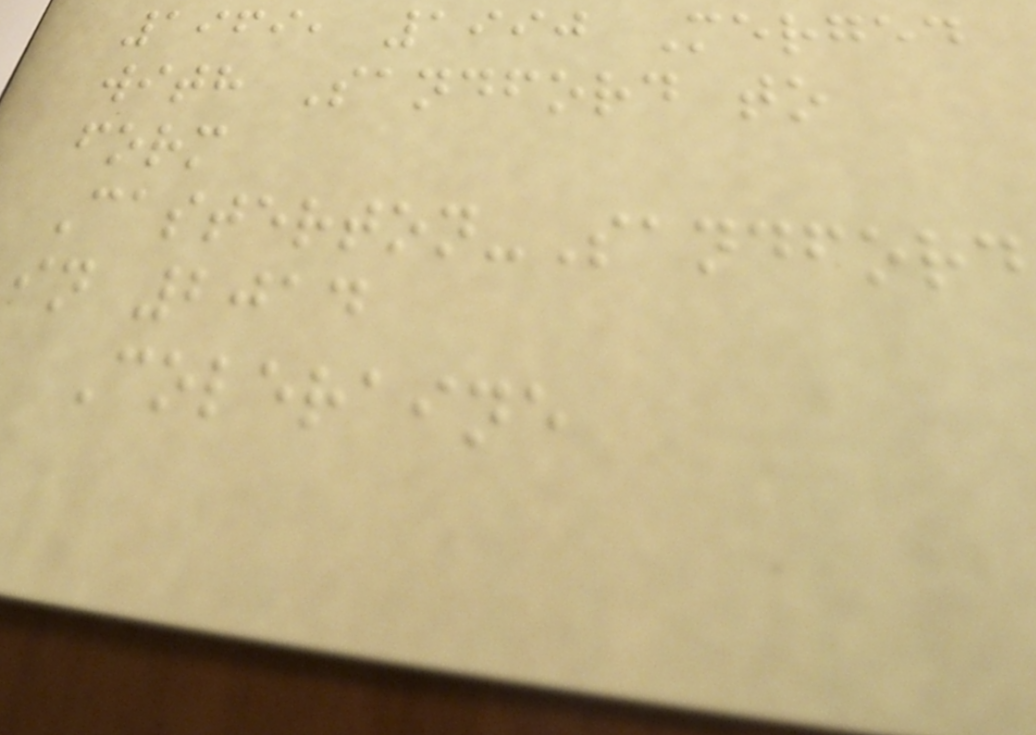1969, 1990 Merged
with Sandford to
form
Casterton-Sandford
in 2014
Coleraine
